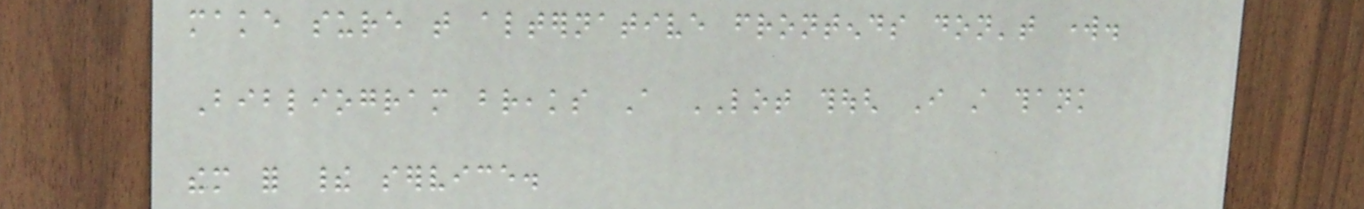make sure that alternative frontends don't work.
Bibliogram breaks A LOT though I still thank
them for their service.
